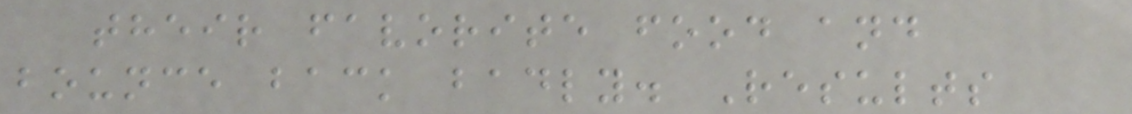their favorite food and
bounce back badly. Results
